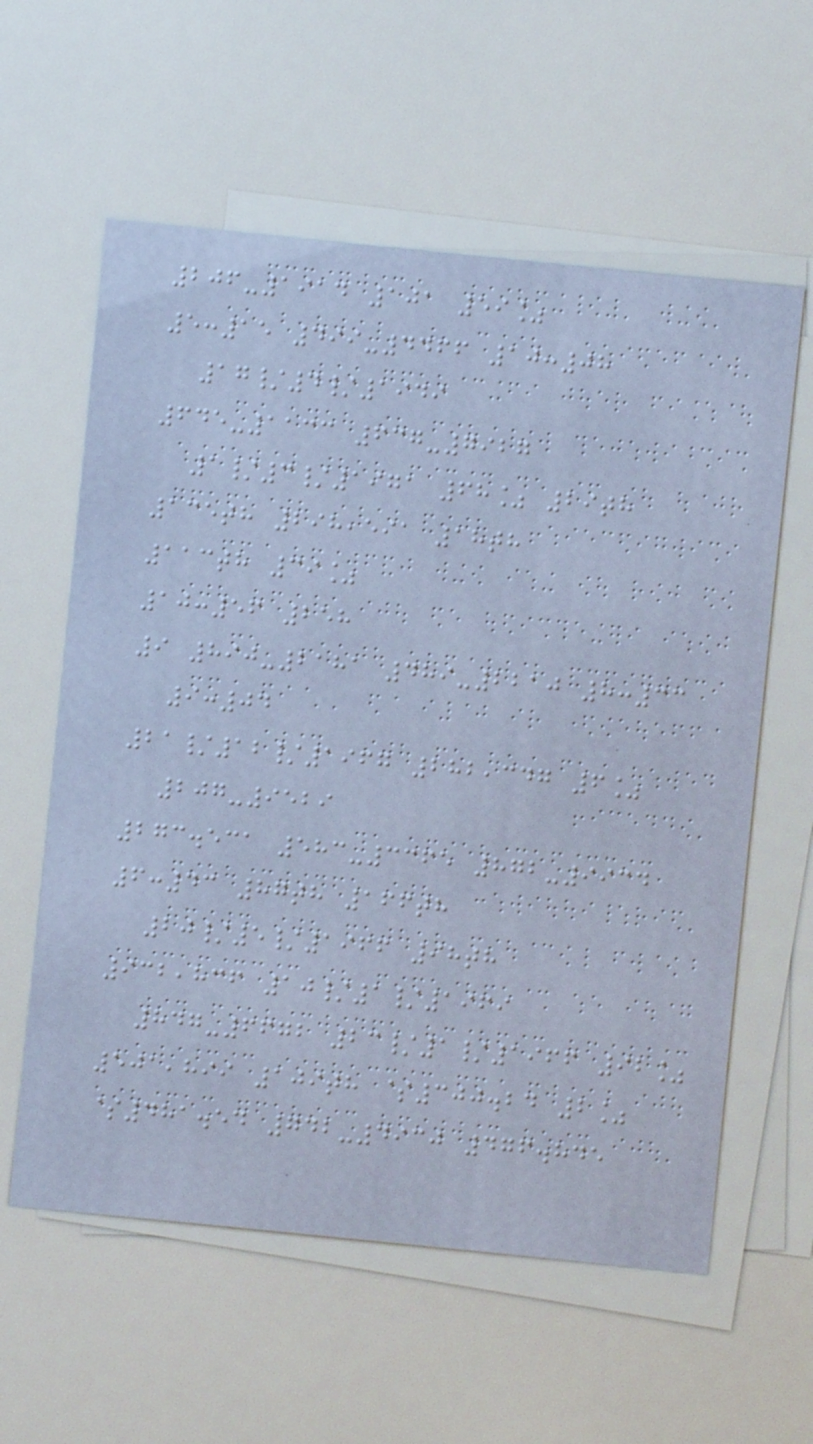206-1914 101 59%
5:15 499-4466 10:08
17/4/1949
645-1133 637-7927
1/3/1971 68% 29th
135th 298,591 18th
113th 39%
10:56 258
9 890-2181 489-2210 8:33
9:04
21/12/1967 282,347 6%
207-9529
273.531 583-3365 872-9934
6:43 87th 166th
20/5/1966 98th
932,836 10/1/1969
847-6672 23/1/1966 92%
501,899 109th $300.24 2%
$481.54 742-4930 476.845
